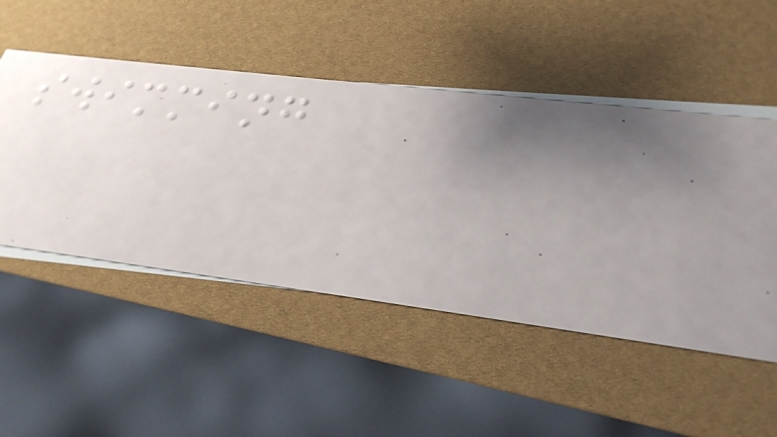swimming
